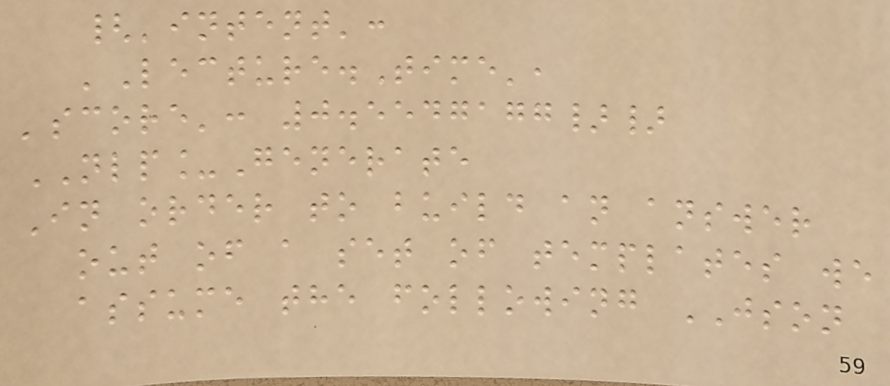{'intent':
'Lecture.Time',
'score': 0.5547177}}
NLP_Generate
In order to build an answer
out of a set of templates we
assume the following JSON
